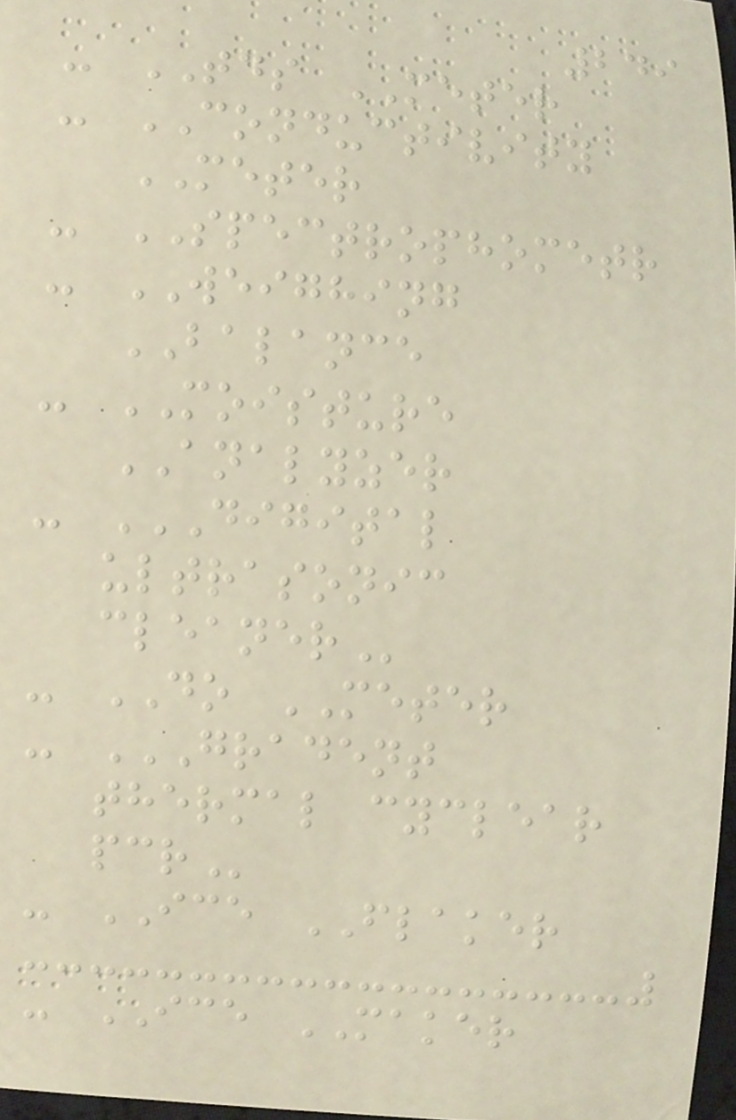249
- TDS METER
- CONDUCTIVITY
METER
- SPECTROPHOMETR
- WEIGHING
BALANCE
- MOISTURE
ANALYZER
- DIGITAL
ULTRASONIC
CLEANER
- DO METER
- GRADENT
THERMAL CYCLEAR
PCR
- ICE FLAKER
- ICE MAKER
